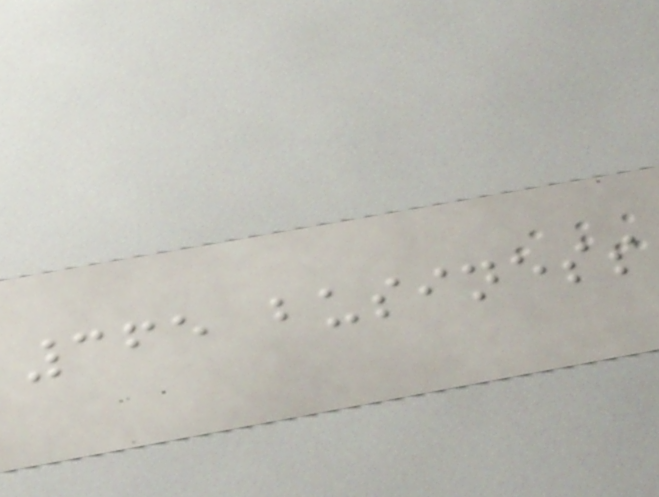365 business
